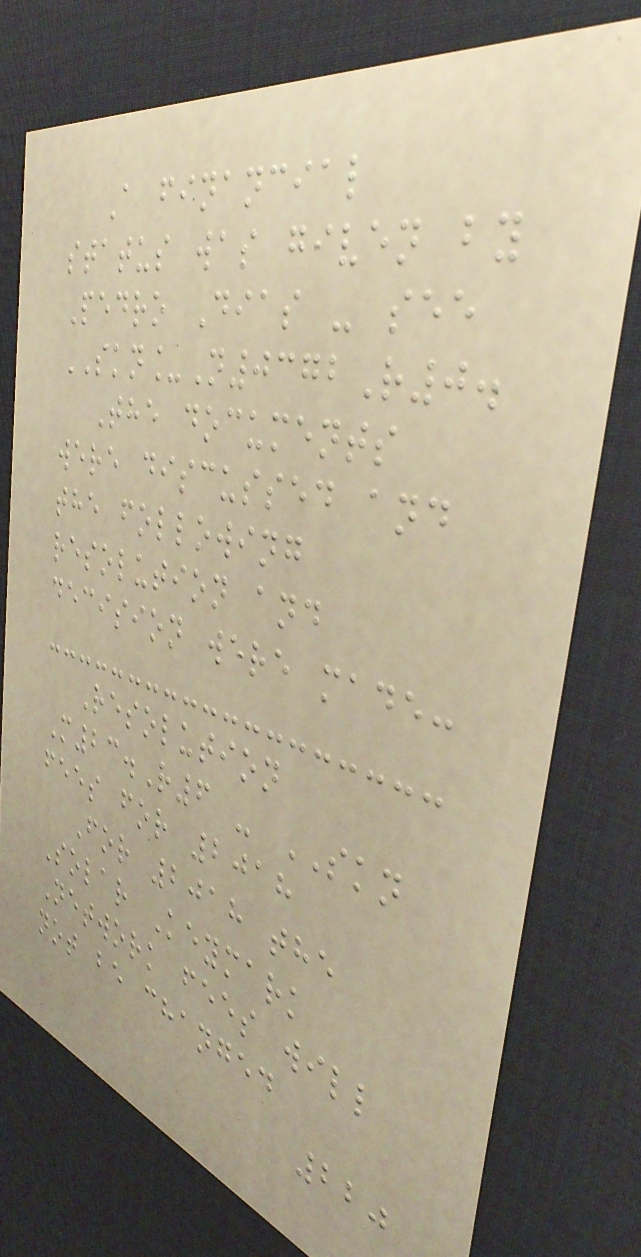A financial
status was given by
Pedro Dias - see
SKN_N0372R0.
The documents
were discussed and
the following
resolution and
decision were made:
Resolution
M23.R6 - SKN
fees for 2018
For 2018 the
Solar Keymark
Network fees will
not be changed
220
